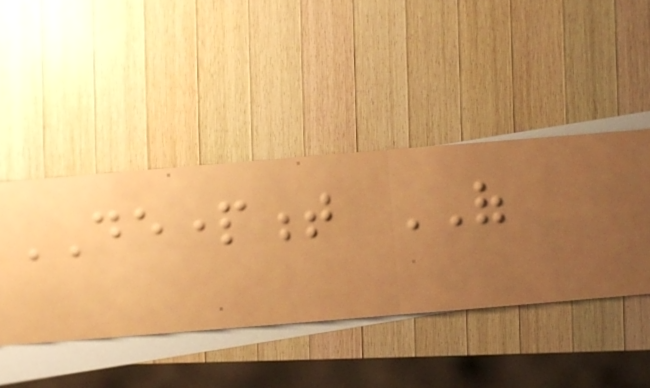DEPARTMENT OF
